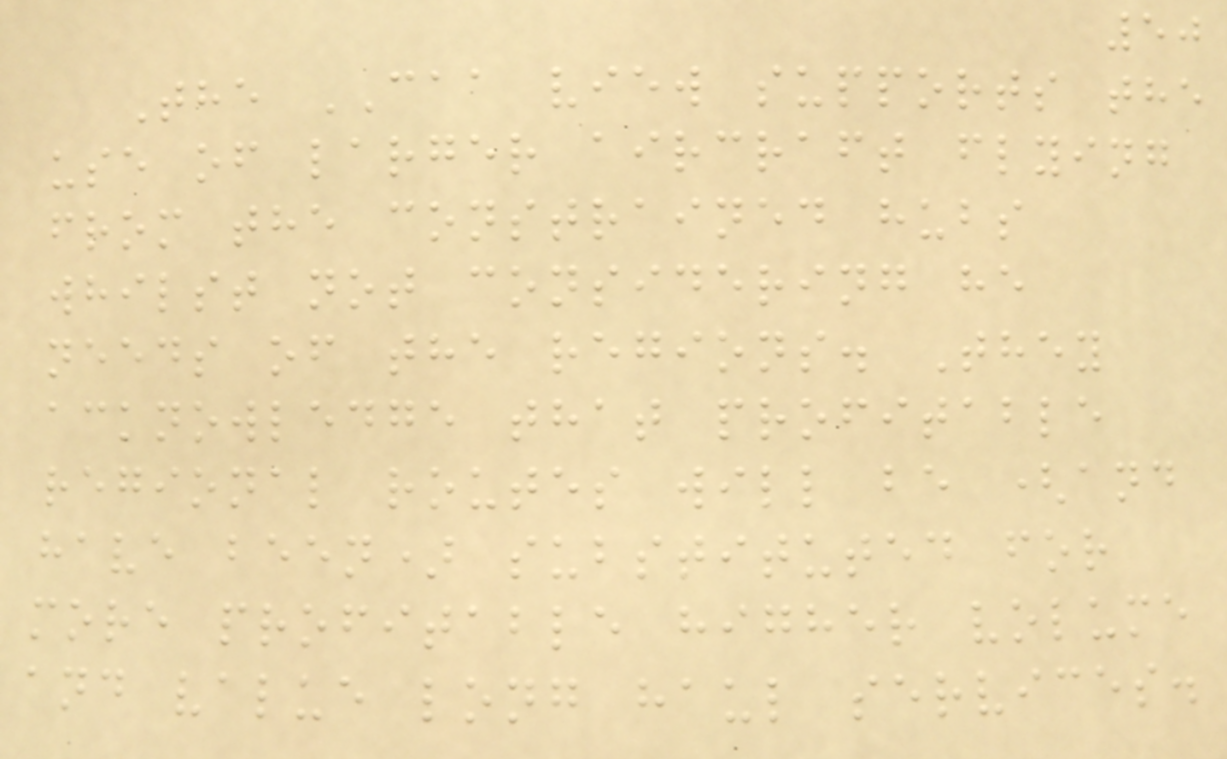50
The CAA view supports the
use of larger aircraft flying
from the constrained hubs
whilst not considering he
needs of the regions. They
acknowledge that profitable
regional routes will be (and
have been) substituted for
more profitable higher volume
and value long haul services.
